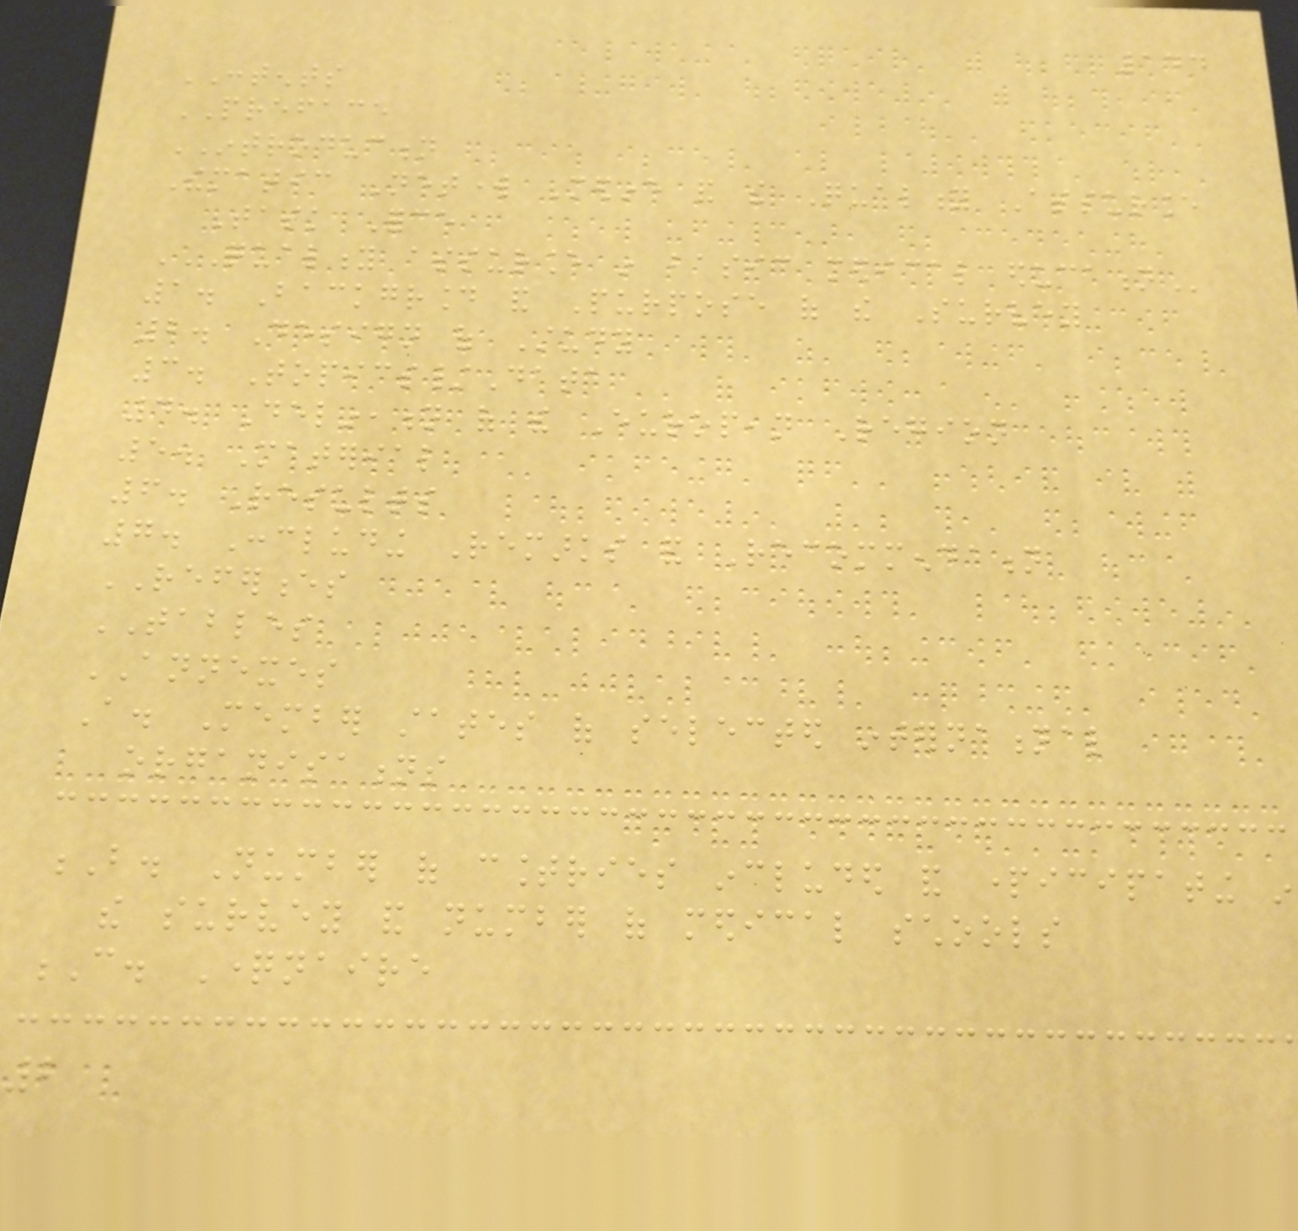144
CONTENTS
PREFACE
INTRODUCTION
Thematic Network Medine and the Quality Assurance
Task Force
QUALITY ASSURANCE IN BASIC MEDICAL EDUCATION
1. Background and Purpose of the Survey
2. Design of Study
3. Topics/Data
4. Delineation of the European Region
5. Material
6. Results
7. Concluding Remarks and Recommendation
REFERENCES
TABLES
ANNEXES
A. Member states of selected international
organisations
B. Number of countries included and participating in
the survey and number of medical schools
C. Questionnaire
2
